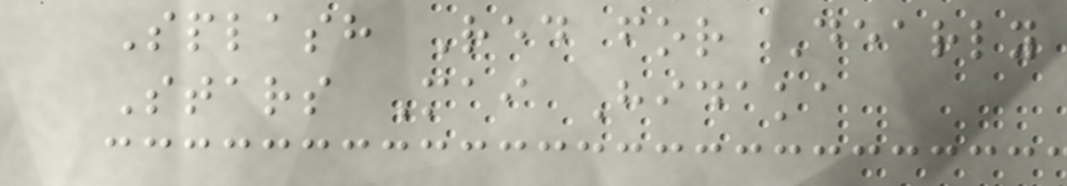Splash Red for Dearly
Stars Mai Hidaka
